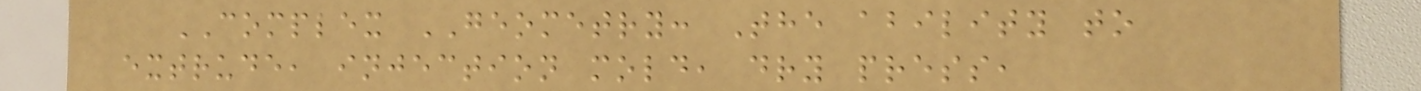COMPLEX GEOMETRY: The ability to
extrude, injection mold, dry press,
